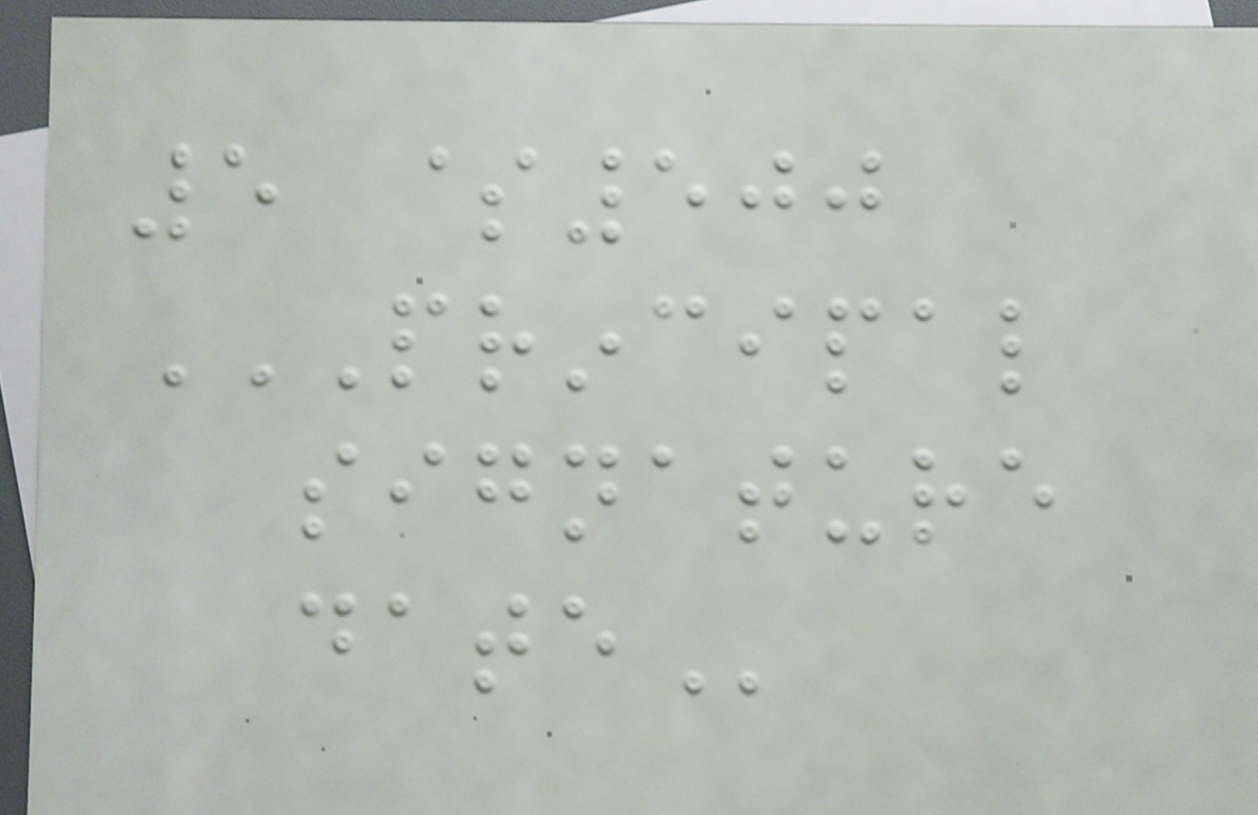5 $500
PRINCIPAL
SIGNATURE
DATE
